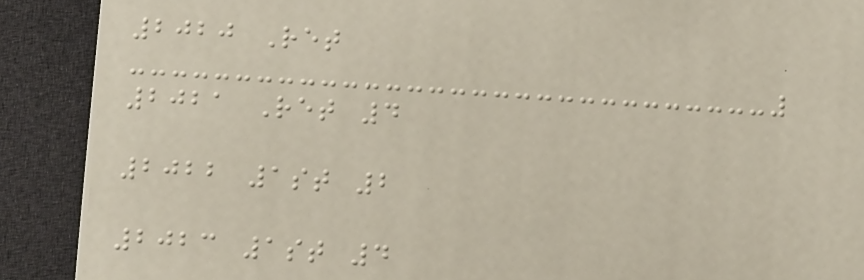2020 Ret
2021 Ret 4
2022 1st 2
2023 1st 4
